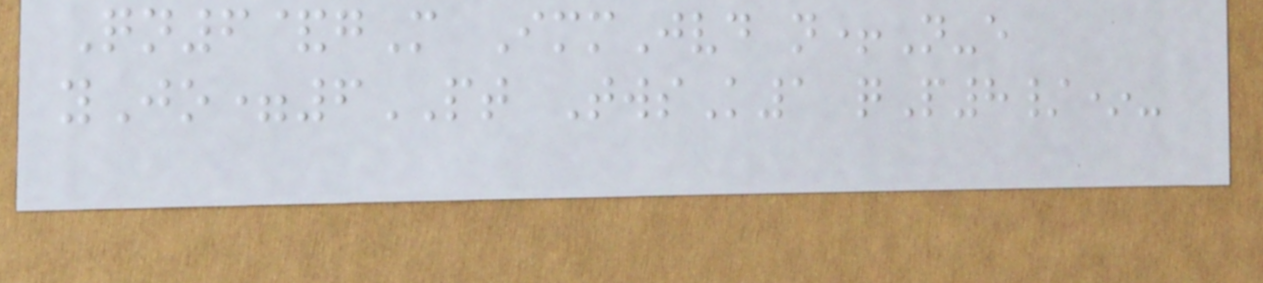Qn6&gM ImmJvd n+N-e
yJo=6PT TwsK1 qP8/*-
